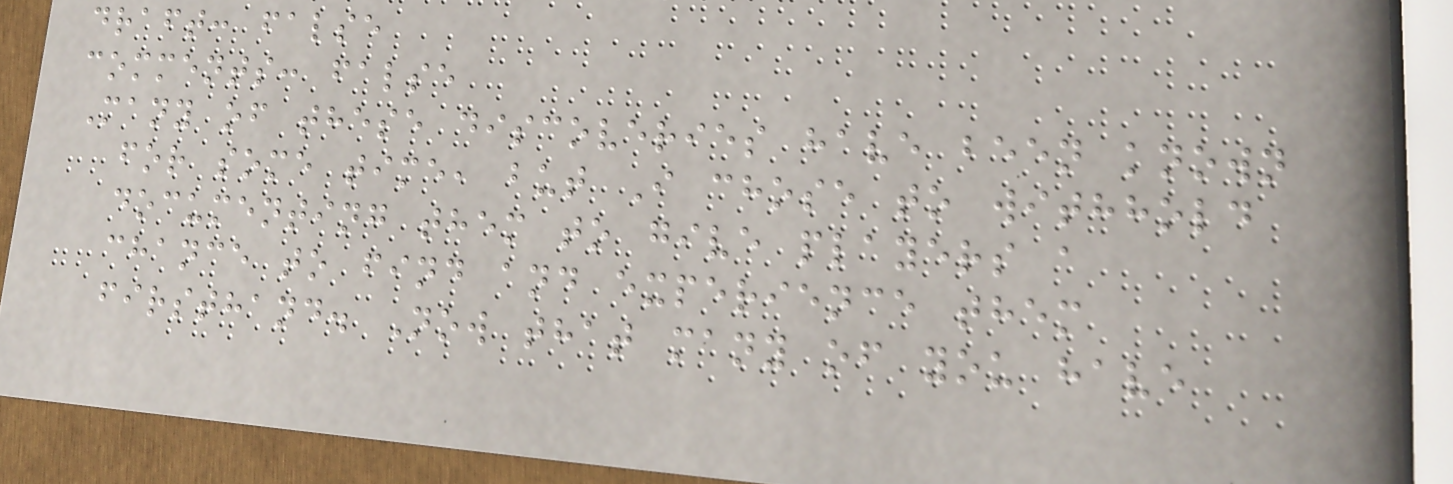draft: false
comments: false
Many of these discoveries have been known
for some time, but I chose to withhold
documenting them to give players a
chance to find and experience them
firsthand. Now that many of you have
